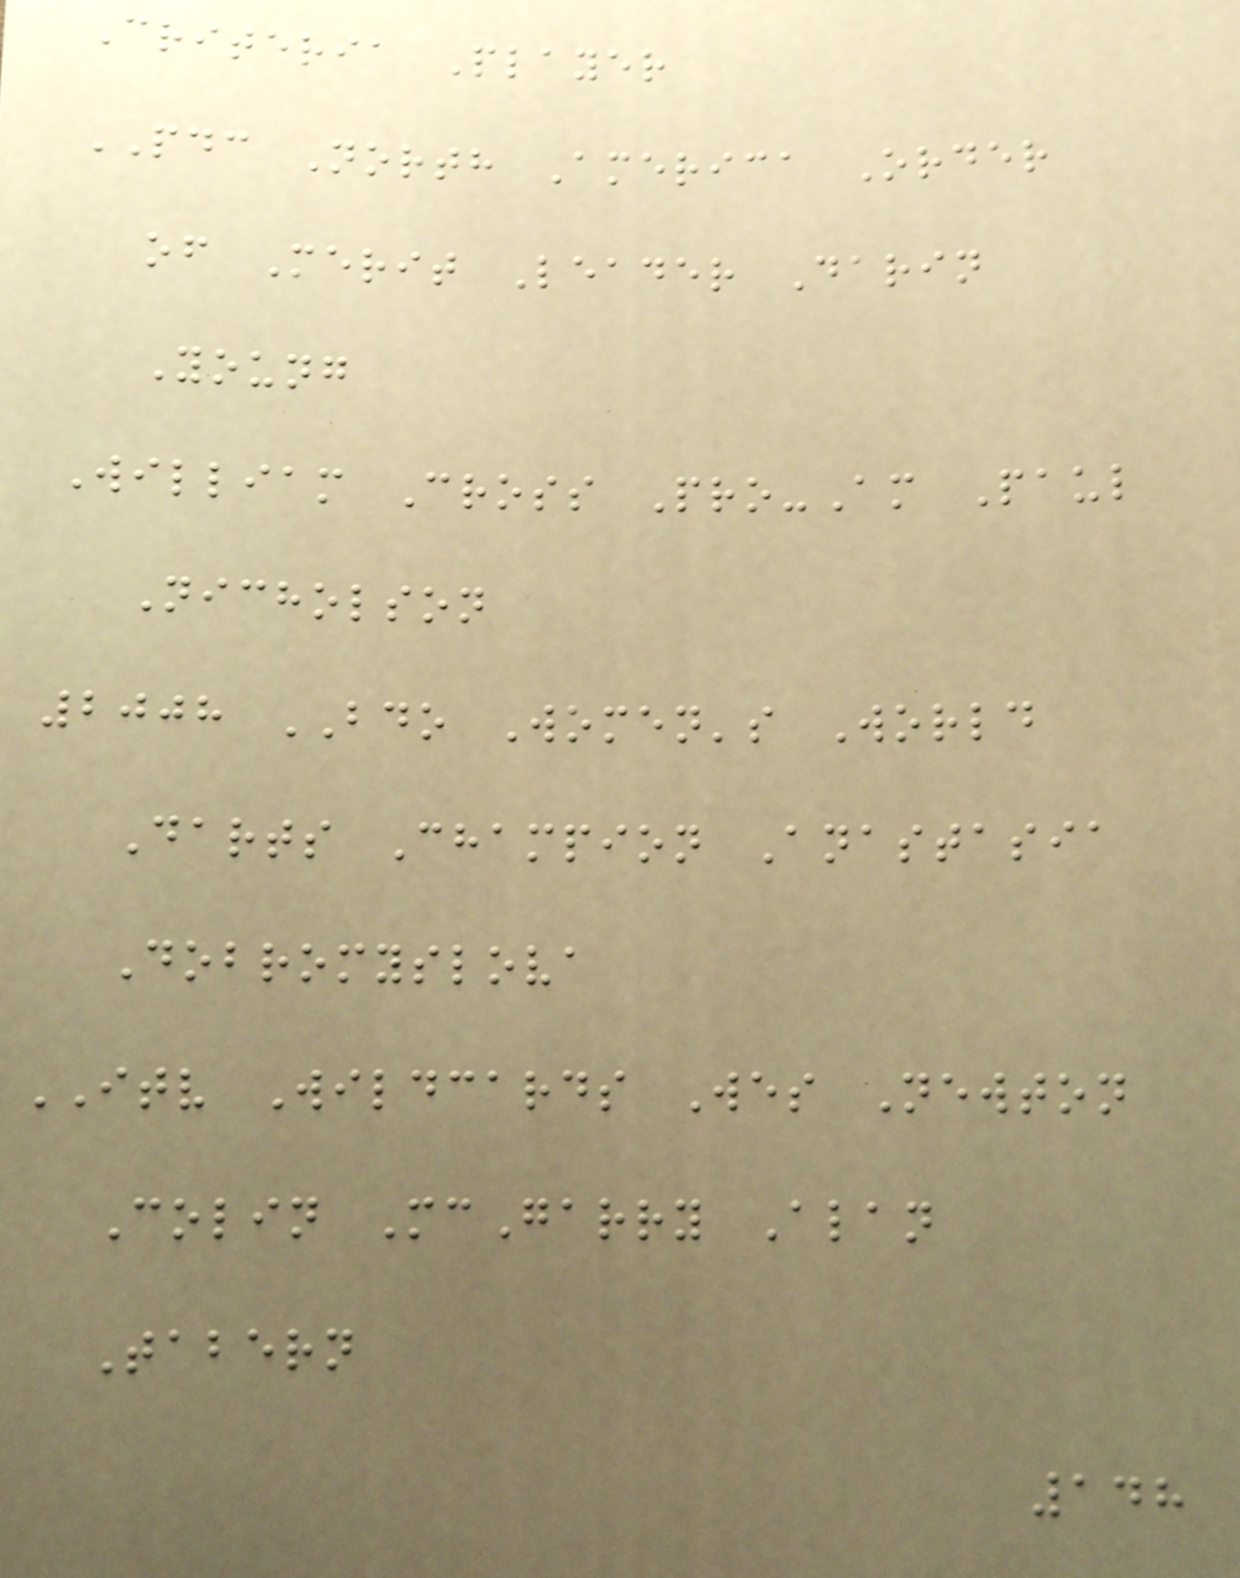Criteria Player
PDC North America Order
of Merit Leader Darin
Young
William Cross Pro-Am Paul
Nicholson
2008 BDO Women's World
Darts Champion Anastasia
Dobromyslova
ITV Wildcards Wes Newton
Colin McGarry Alan
Tabern
148
